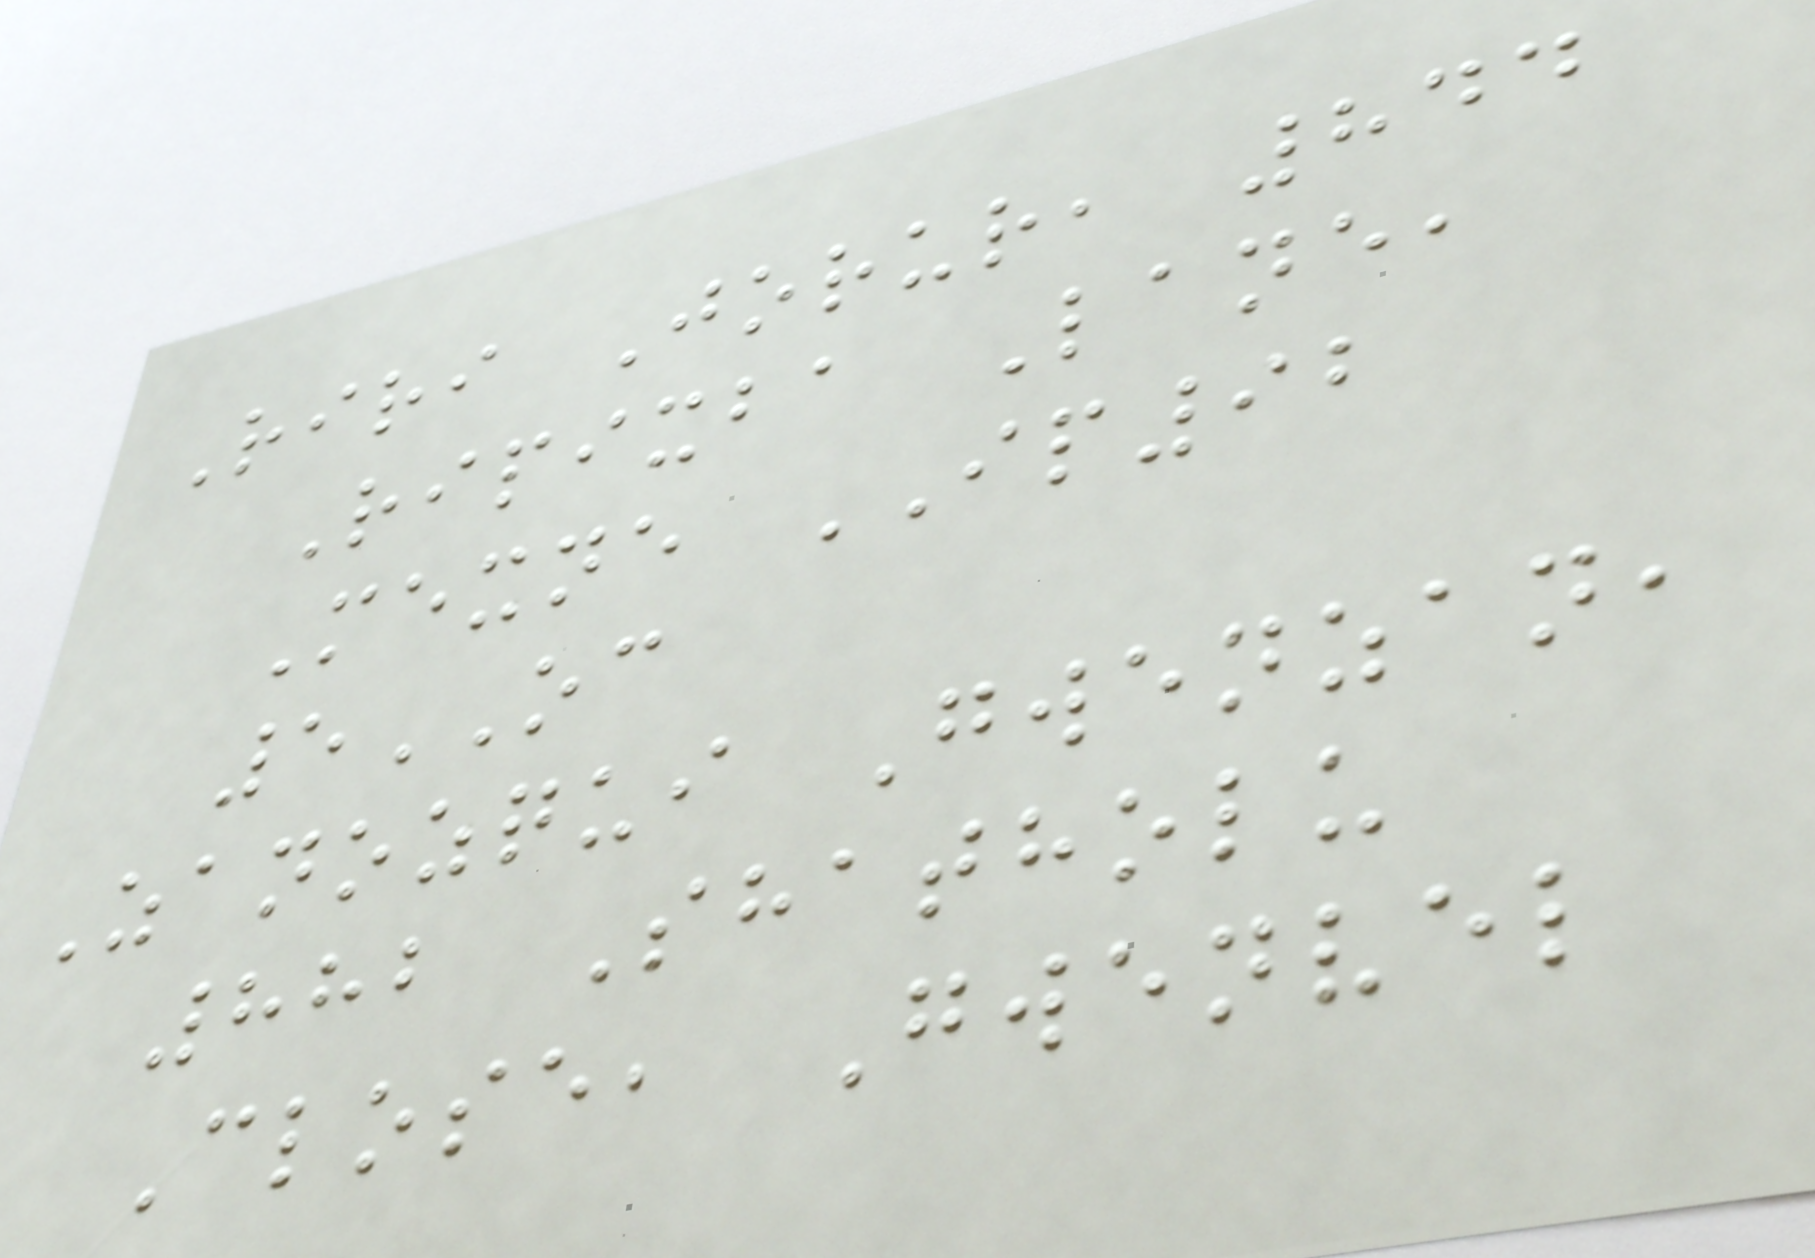Riri Jorur, 844
Ripixba Lane,
Mexne IP92
5OC
Zanozqui Gwenzan,
882 Shatholu
Close, Gwenvel
